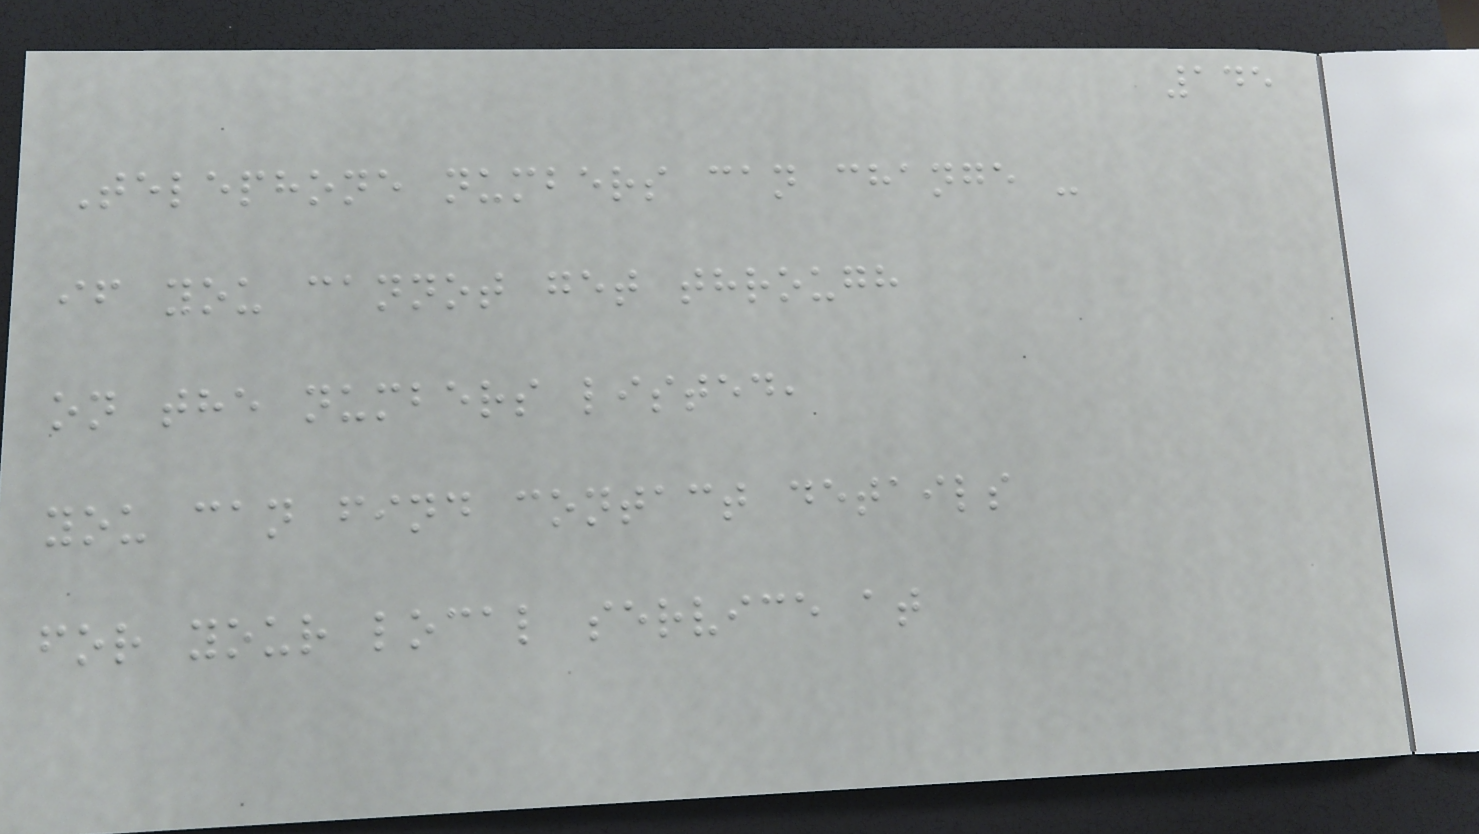145
Telephone numbers can change -
if you cannot get through
on the numbers listed,
you can find contact details
for your local service at
